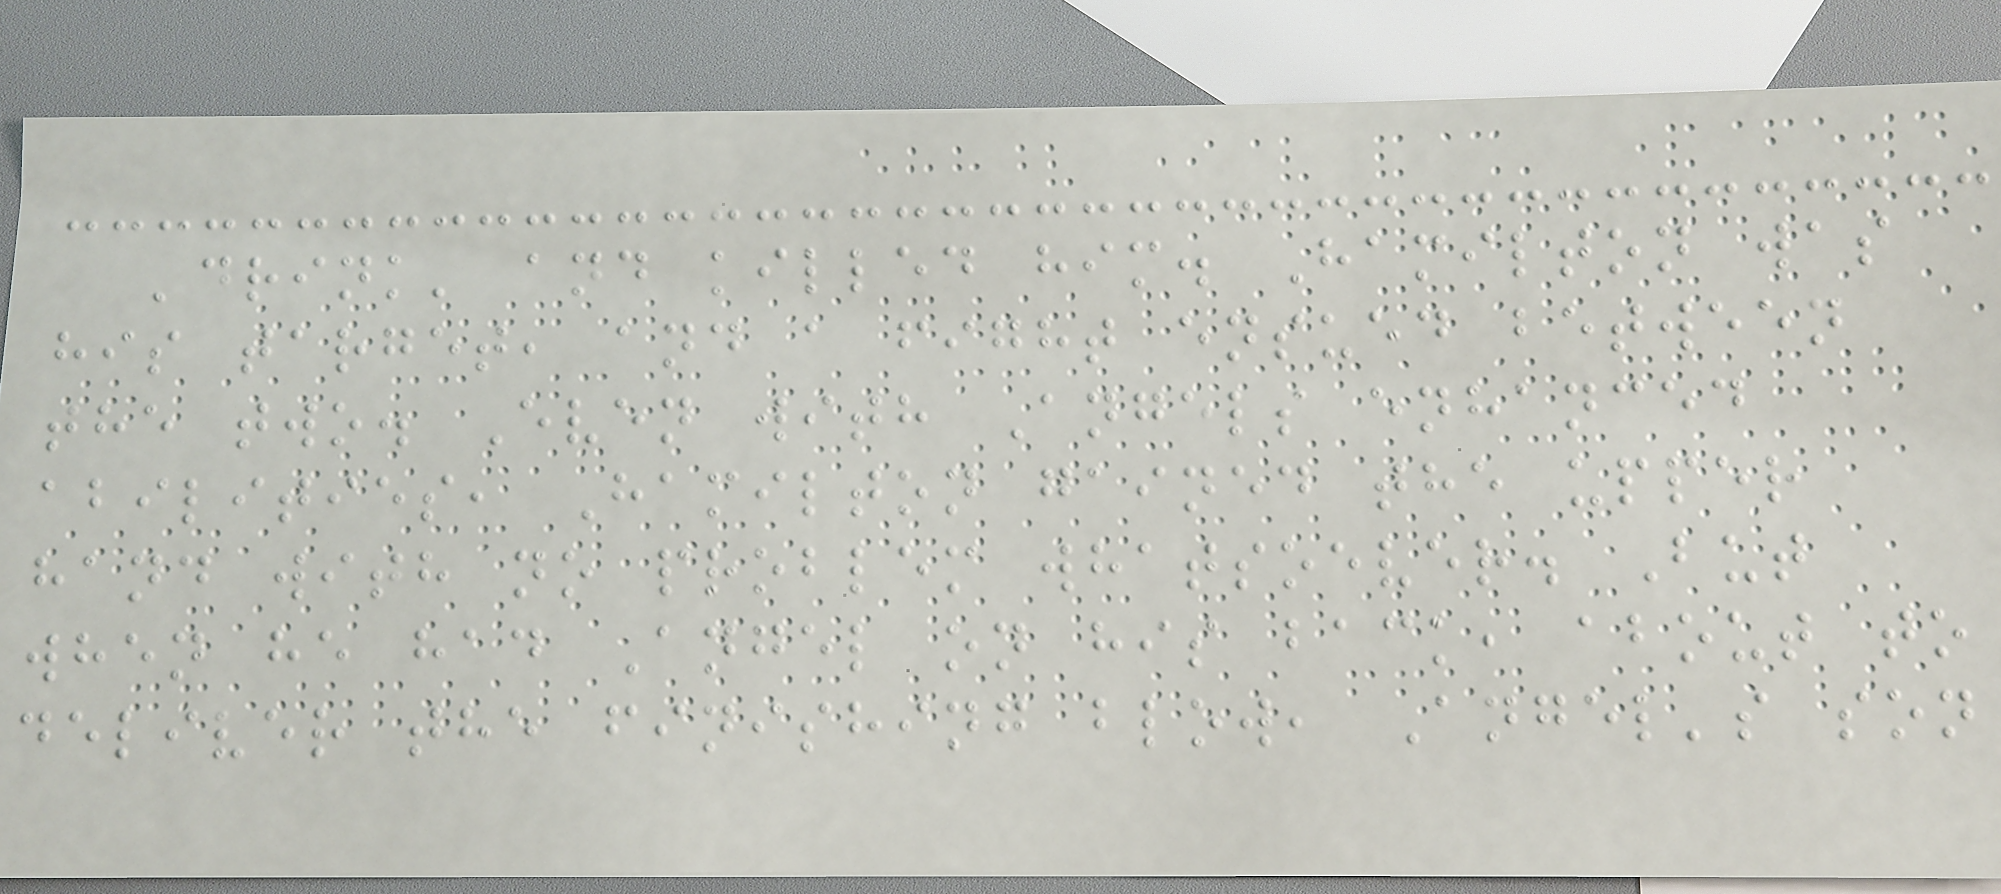'drink' and killed him. Hamilton was
his target, and a fight ensued between
the two. Even with Angels enhanced
abilities, Hamilton gained the upper
hand with no problem whatsoever. But
when he had Angel on his back, about to
deliver the finishing blow, Angel's son
